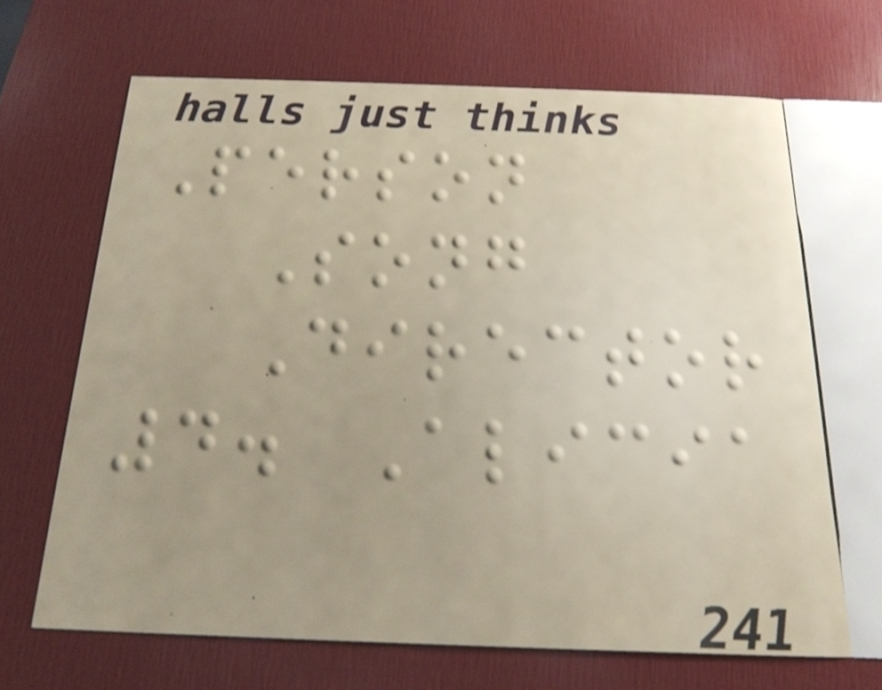Person
Song
Director
4. Alicia
